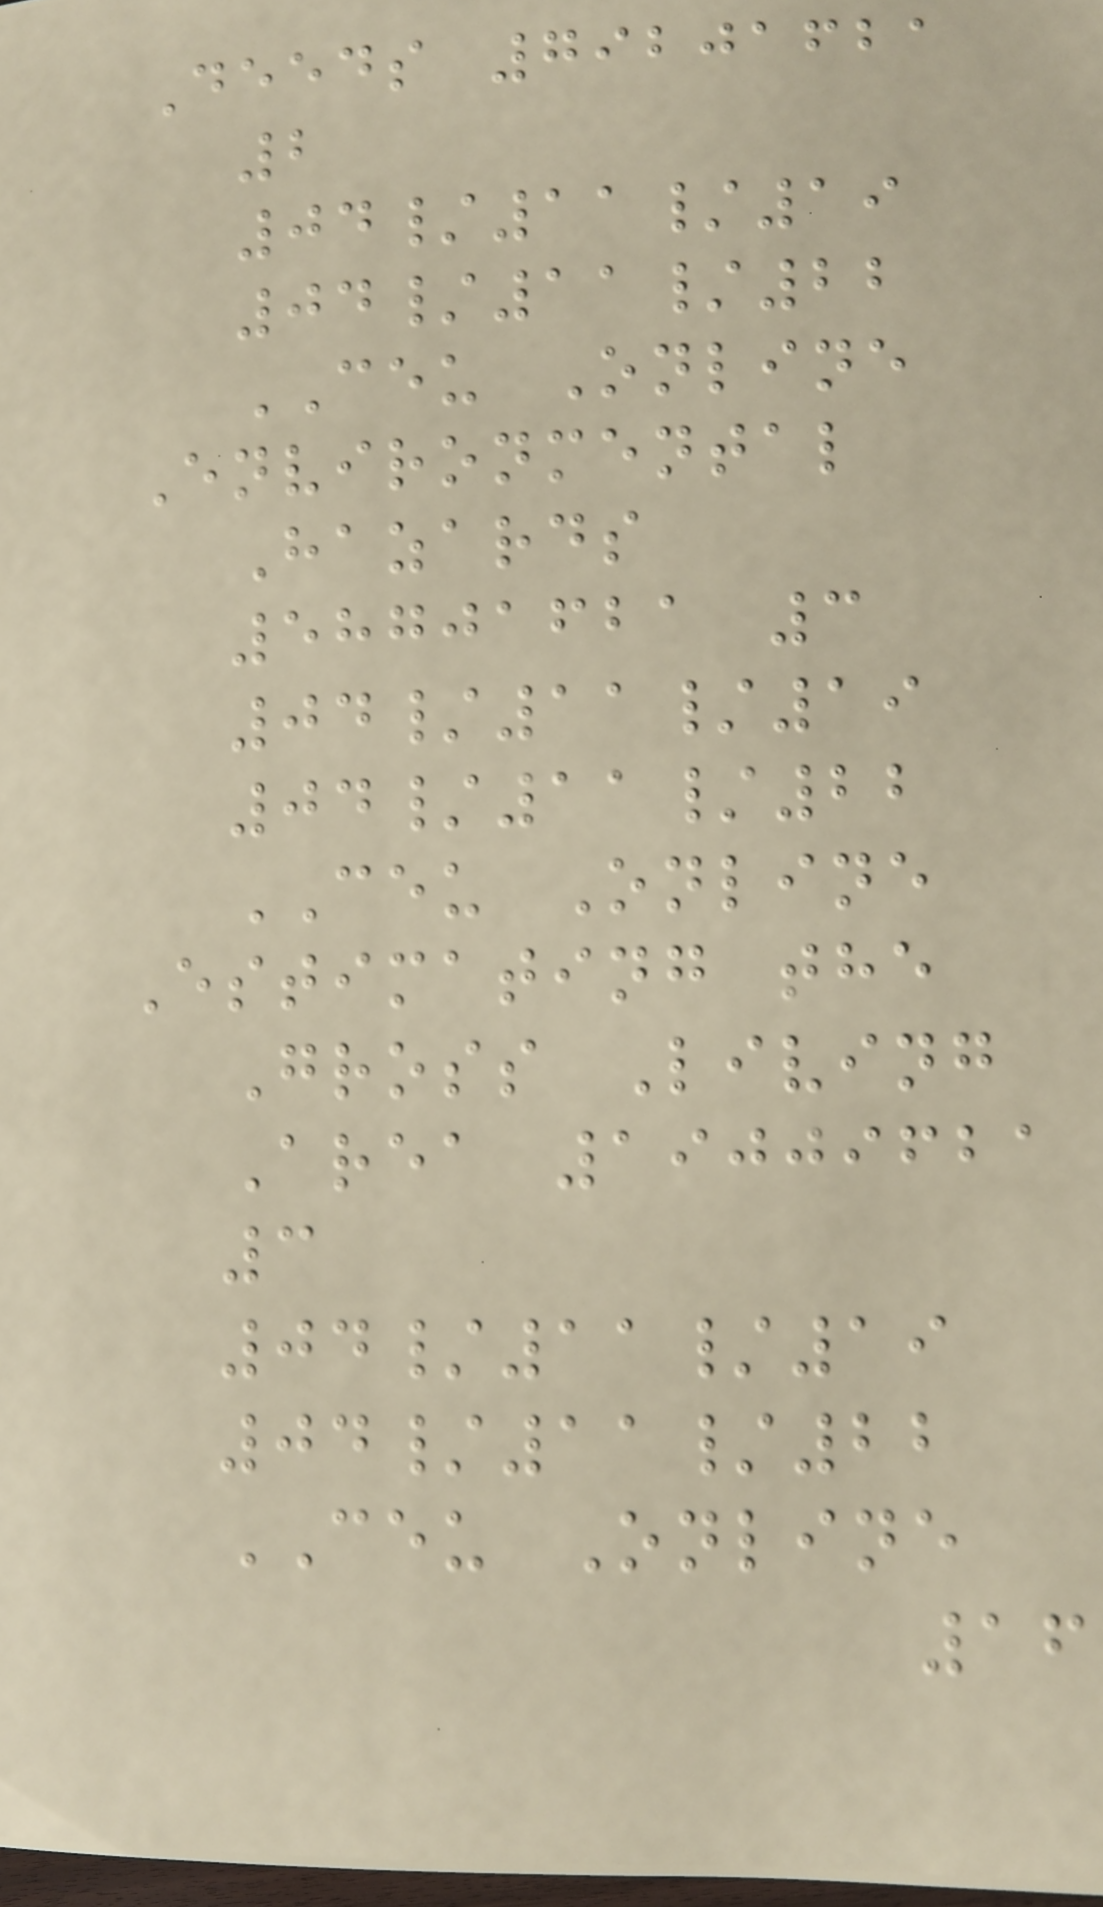Deeds 79201621
2
04/11/19
04/11/22
CEU Online
Environmental
Hazards
58701621 3
04/11/19
04/11/22
CEU Online
Estimating the
Gross Living
Area 19009621
3
04/11/19
04/11/22
CEU Online
16
